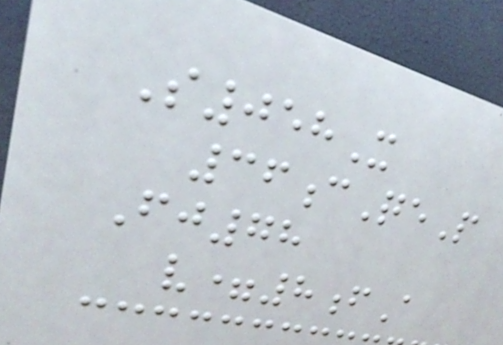S058X
36cQeP
Fj78
v=8fA
